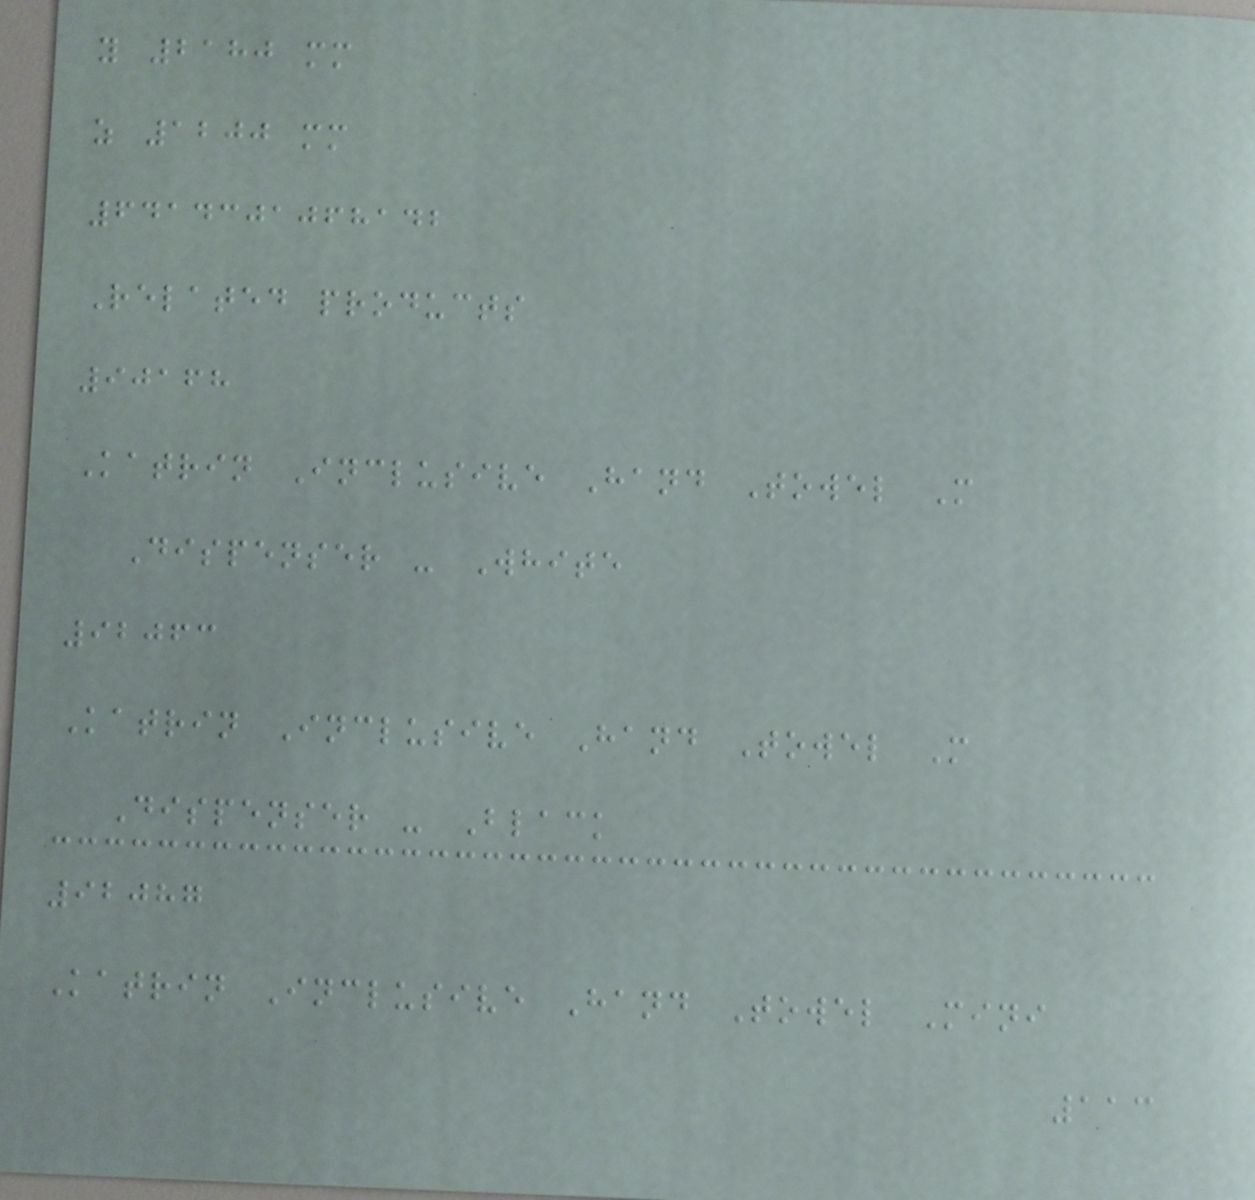y 2180 mm
z 1200 mm
6414301068142
Related products
90168
Katrin Inclusive Hand Towel M
Dispenser - White
92063
Katrin Inclusive Hand Towel M
Dispenser - Black
92087
Katrin Inclusive Hand Towel Mini
113
